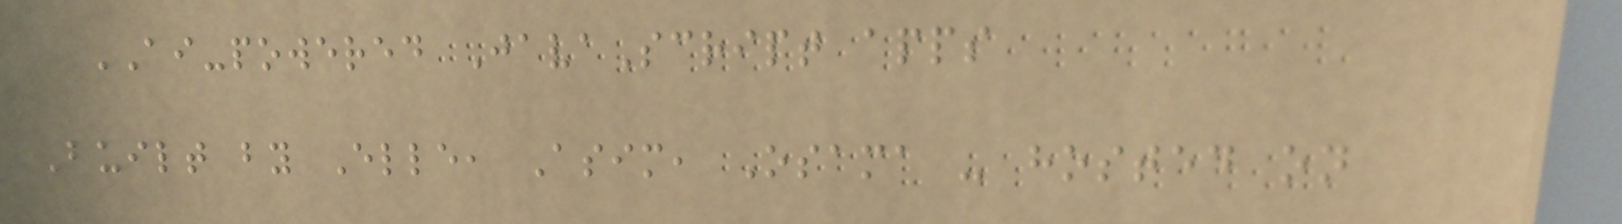AI-powered JavaScript apps
Built by Elle, Asim, Osama - hosted on
